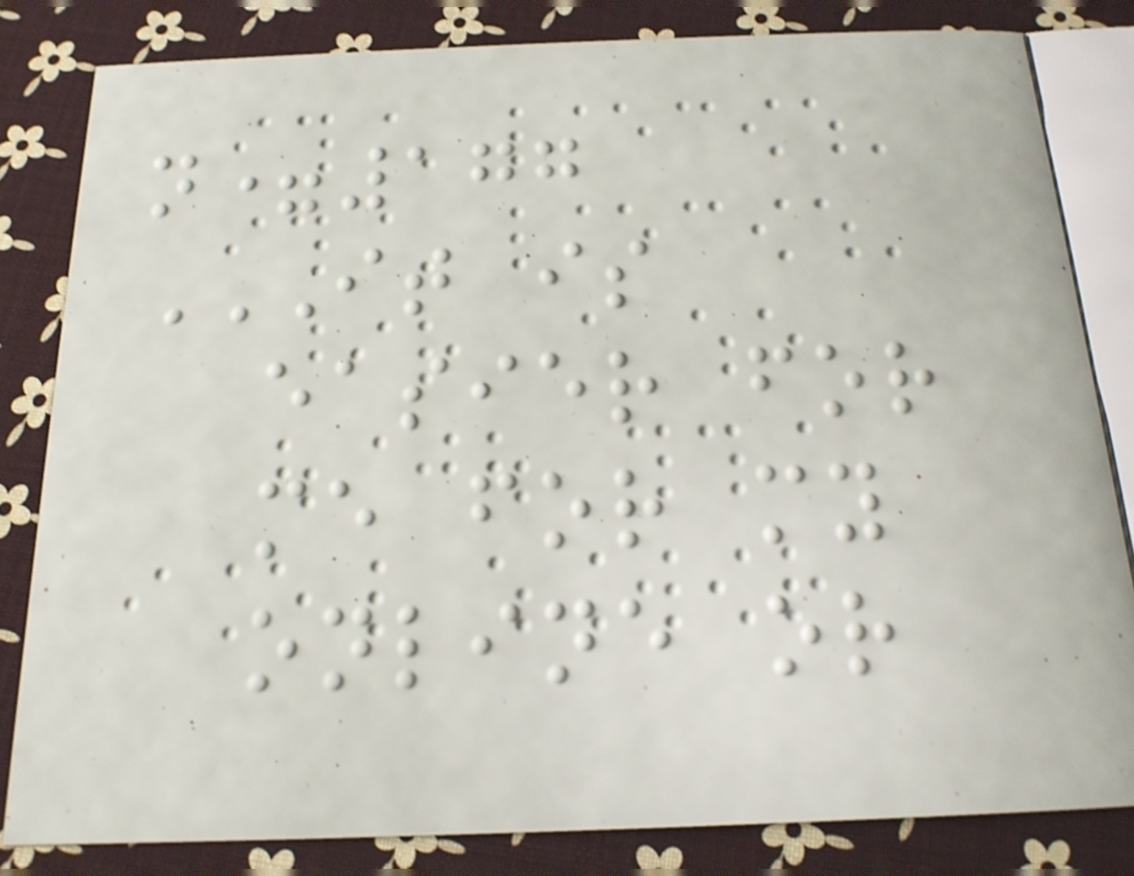n=177
IT IS
EASIER FOR
ME FOR MY
ONLINE OR
